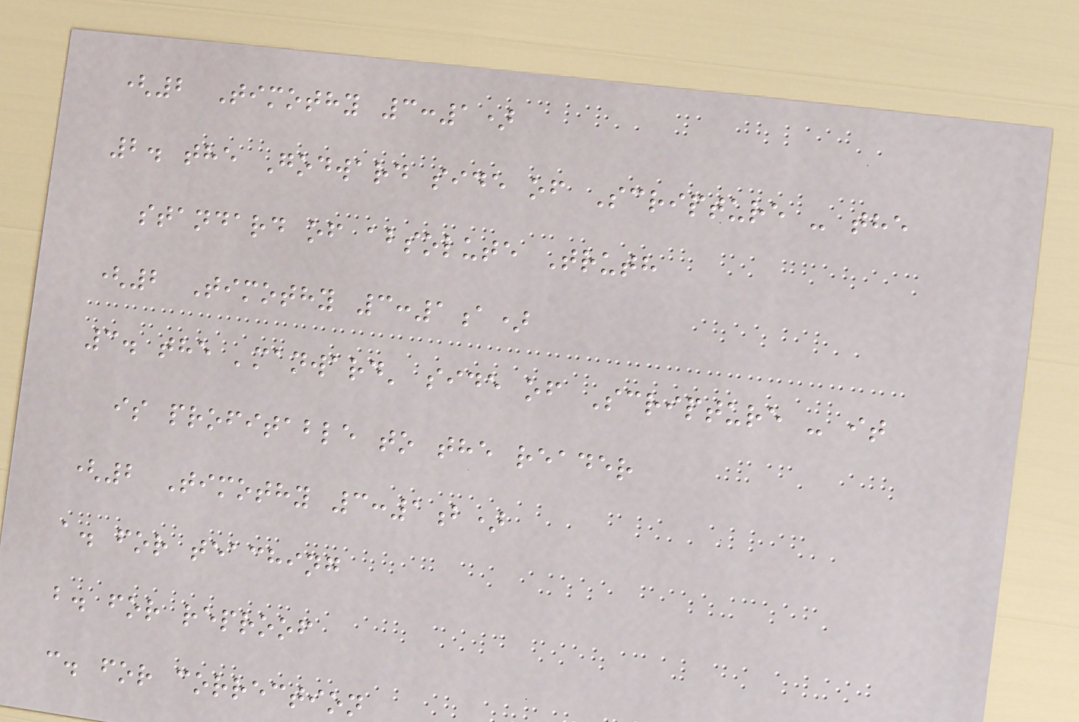(2 Timothy 3:1)
2. the Godward side of Scripture - the
standard of absolute Truth
(2 Timothy 3:1a)
3. the 'manward' side of Scripture - it
is profitable to the reader
(2 Timothy 3:1b)
a. for teaching
b. for reproof
c. for correction
